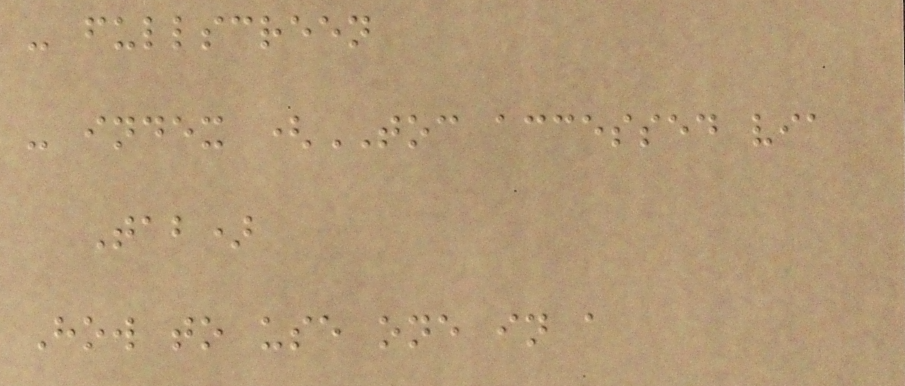- fullscreen
- index (TOC accessed via
Tab)
How to use one in a
